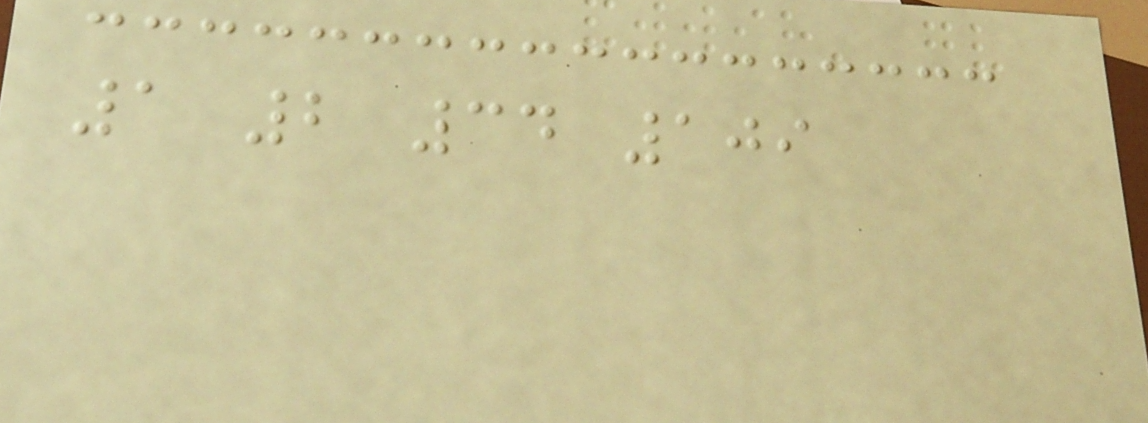1 2 34 109
